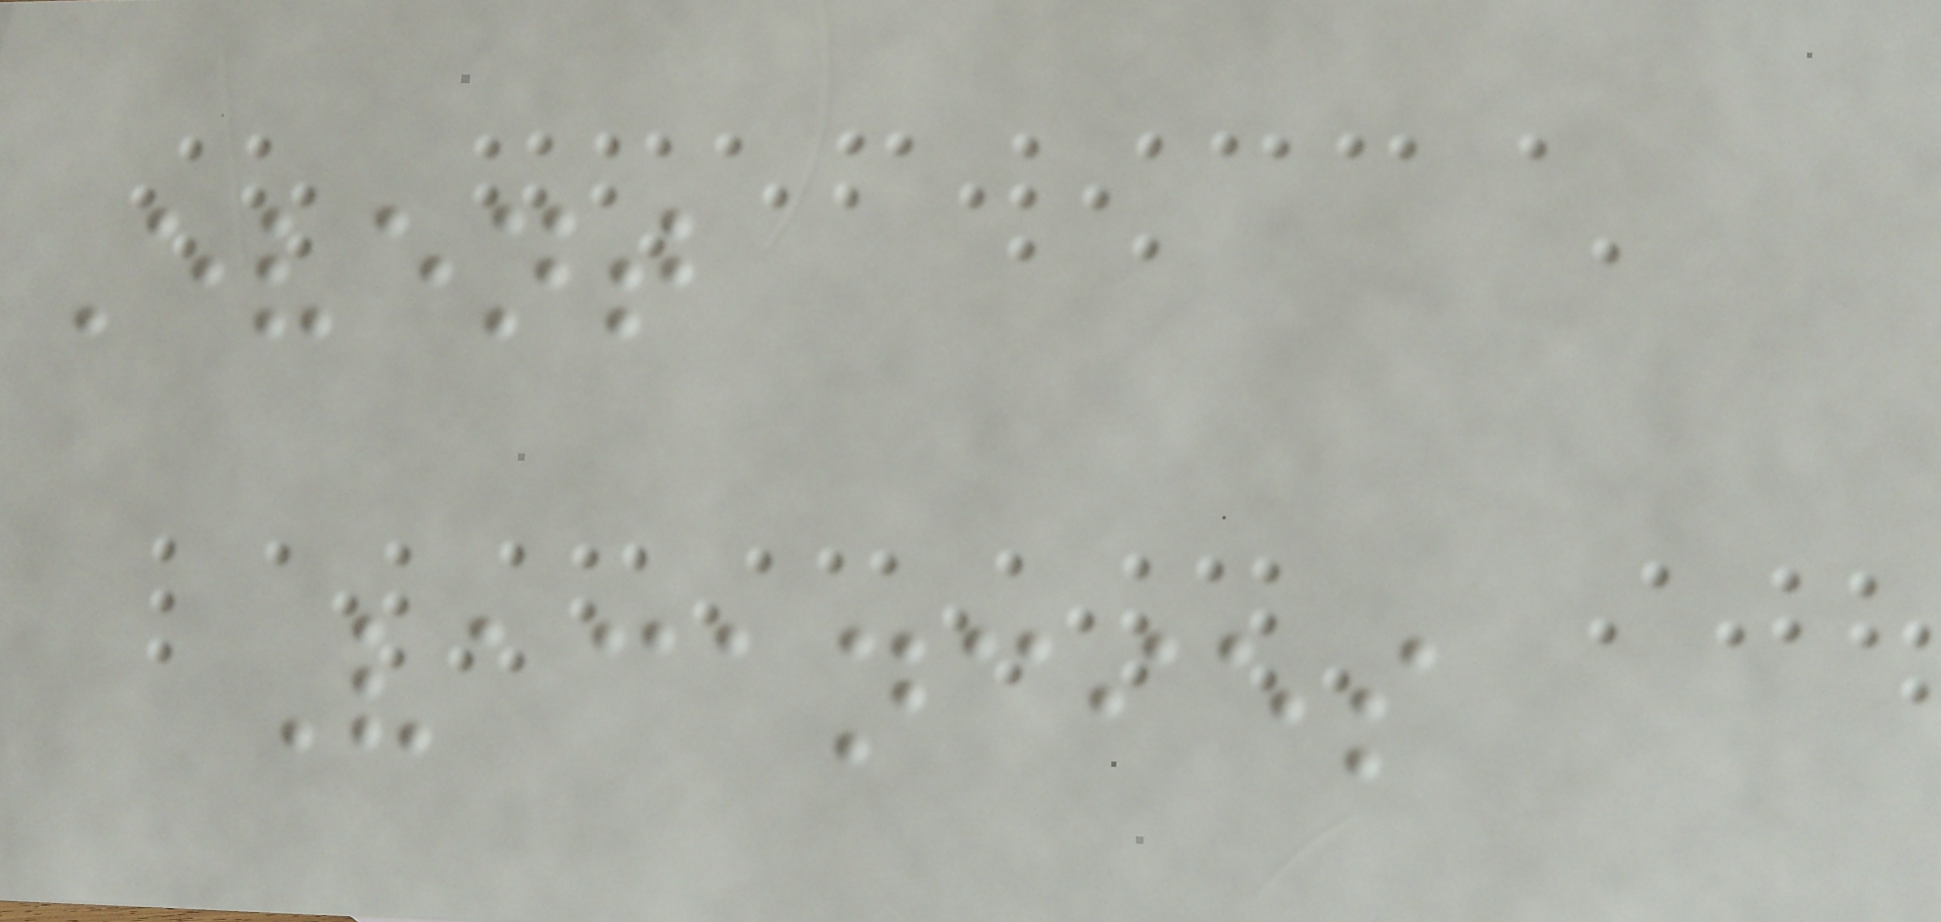Event
Vacancies
